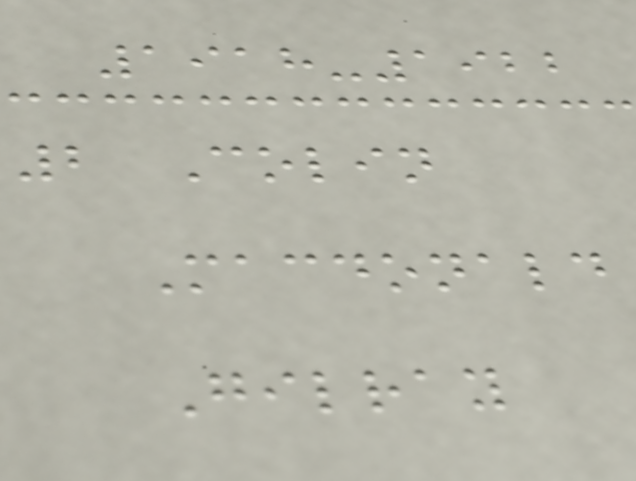1918-1922
2 Colin
Macdonald
Gilray
